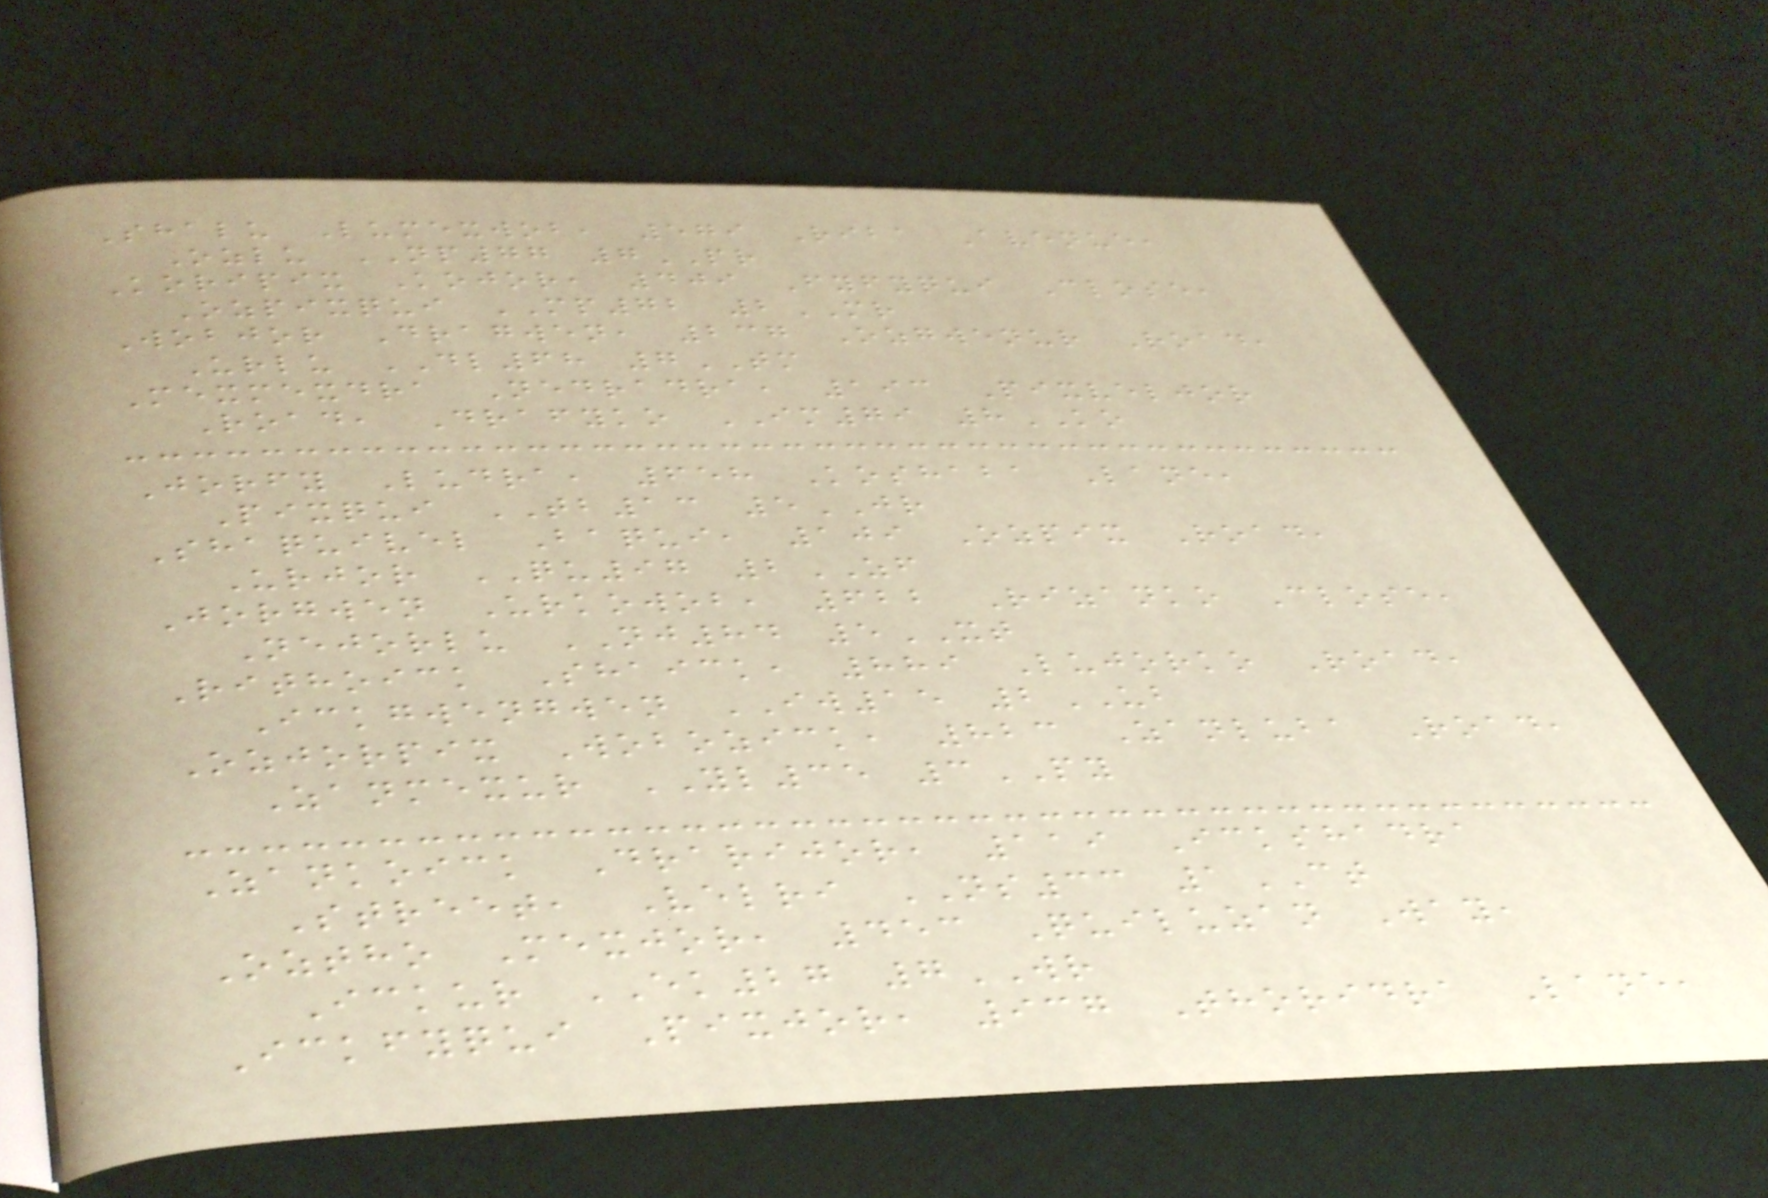Shalu Lumexwob, 579 Riba Avenue,
Ozlu NP77 7PR
Koripix Kojor, 409 Fyfyqui Close,
Ozpixqui MP72 2MR
Wobjor Dragwen, 237 Ozgwenur Road,
Urlu DL68 7TM
Mexmexdra Nedradra, 193 Pixveljor
Road, Drafyko IM79 8KO
Jorfy Ludra, 658 Koshaba Lane,
Pixqui TB13 5JR
Shaquivel Baqui, 109 Ozpix Road,
Urjor QU97 2ZF
Jorgwen Urkowob, 622 Rizanko Close,
Nejorlu NJ84 5XT
Rithoick Shaick, 889 Lujorko Road,
Ickgwengwen IW15 2UB
Ozjorpix Wobozick, 823 Zanluba Road,
Zanmexur YL35 3PY
Zankoick Drarijor, 119 Ickshadra
Street, Velri NS33 1CT
Oztho Mexjor, 453 Quiluzan Way,
Ickur EK27 7WR
Ickfyqui Pixjor, 937 Thoridra Lane,
